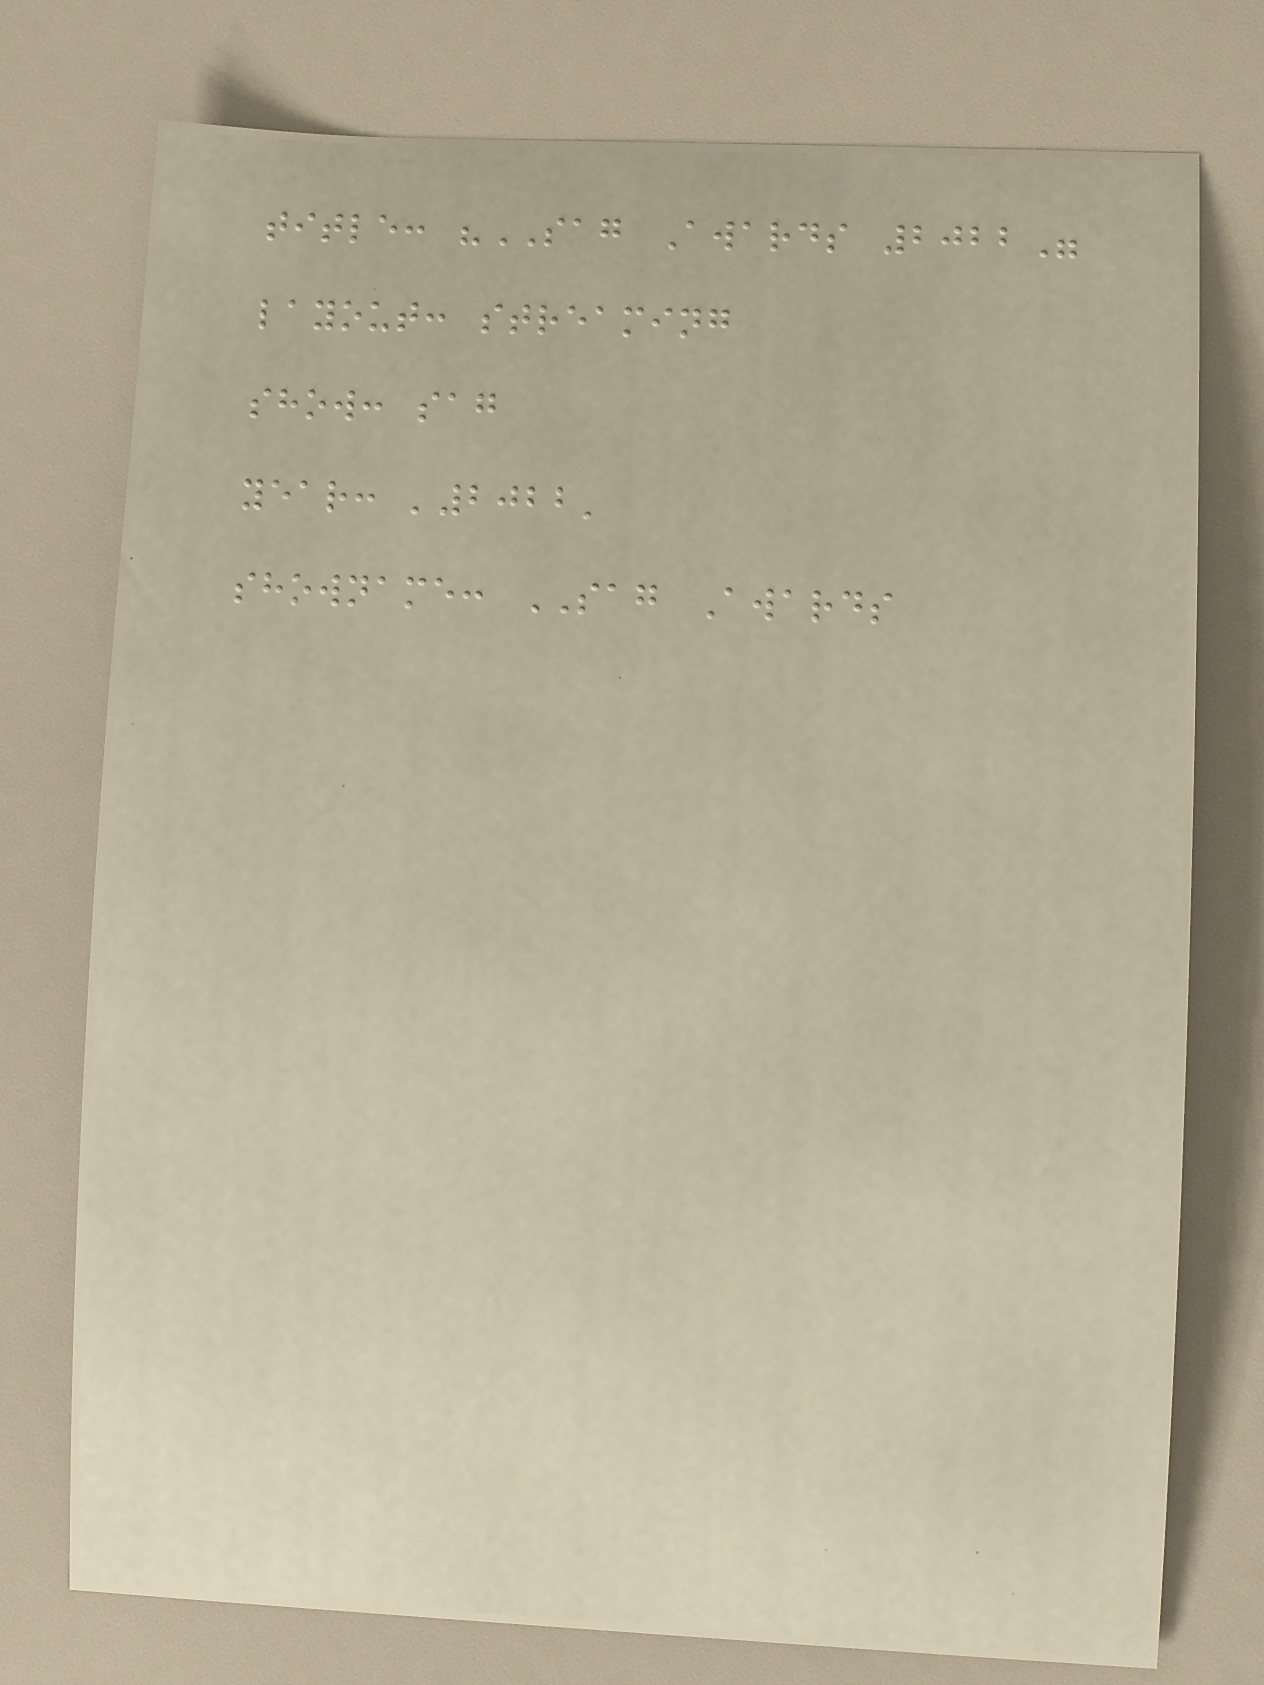title: "SAG Awards 2022"
layout: streaming
show: sag
year: '2022'
showname: SAG Awards
